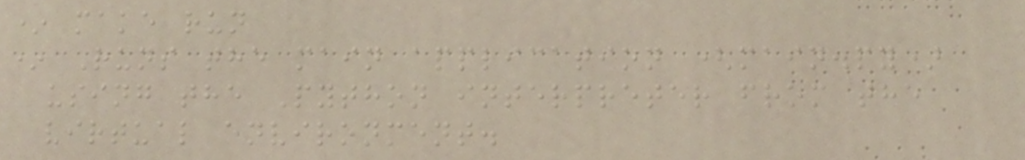* make run
* Runs the main application (main.py)
using the Python interpreter from the
virtual environment.
